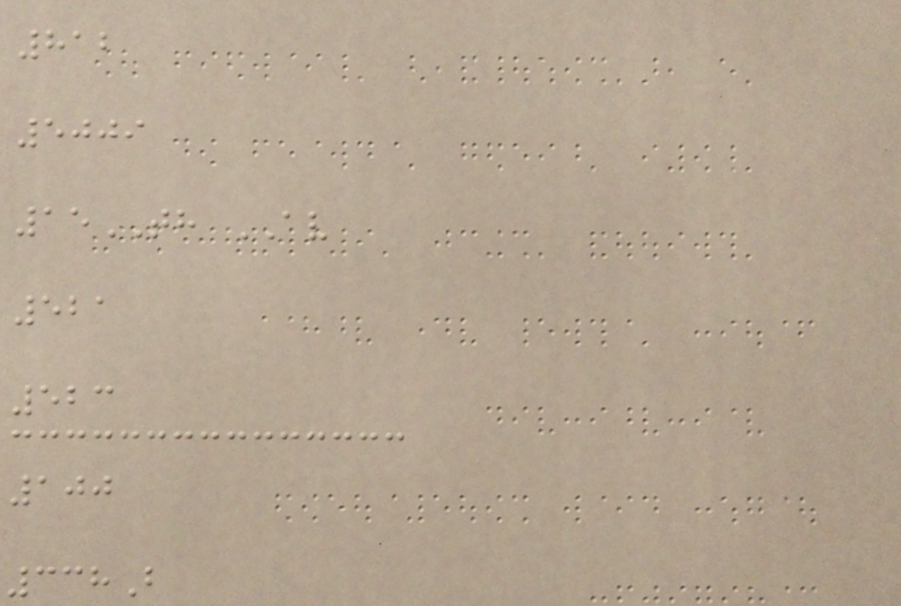812
5009
15TH AV
521
523
100
338B
